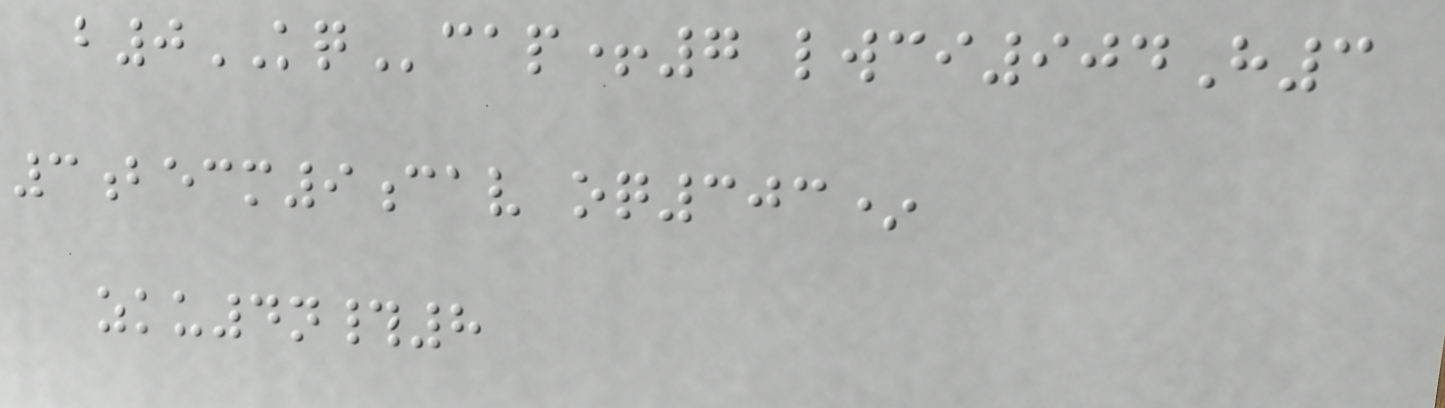b0KQcap+7 lwci904H3
3becm9cav oq303*
zku4n#8
